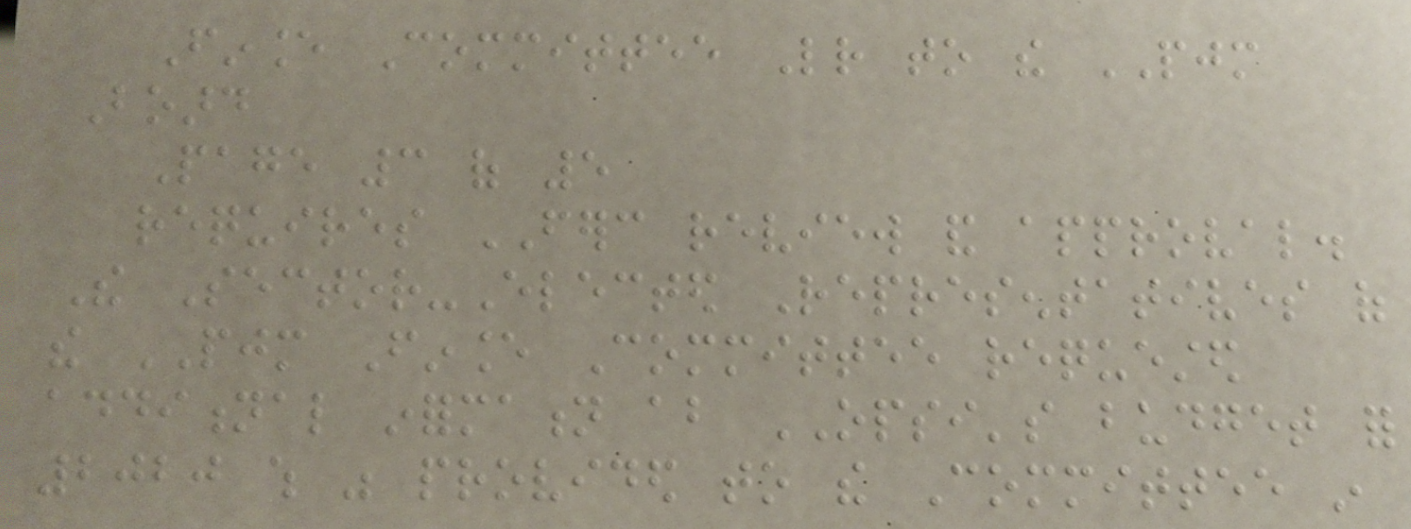Finance Committee Letter to the PJM
Board
Page 3 of 5
requires FERC review and approval.
The Sector-Elected Representatives of
the PJM Finance Committee requested
additional information about OPSI's budget for
2020 which was provided to the Committee in
